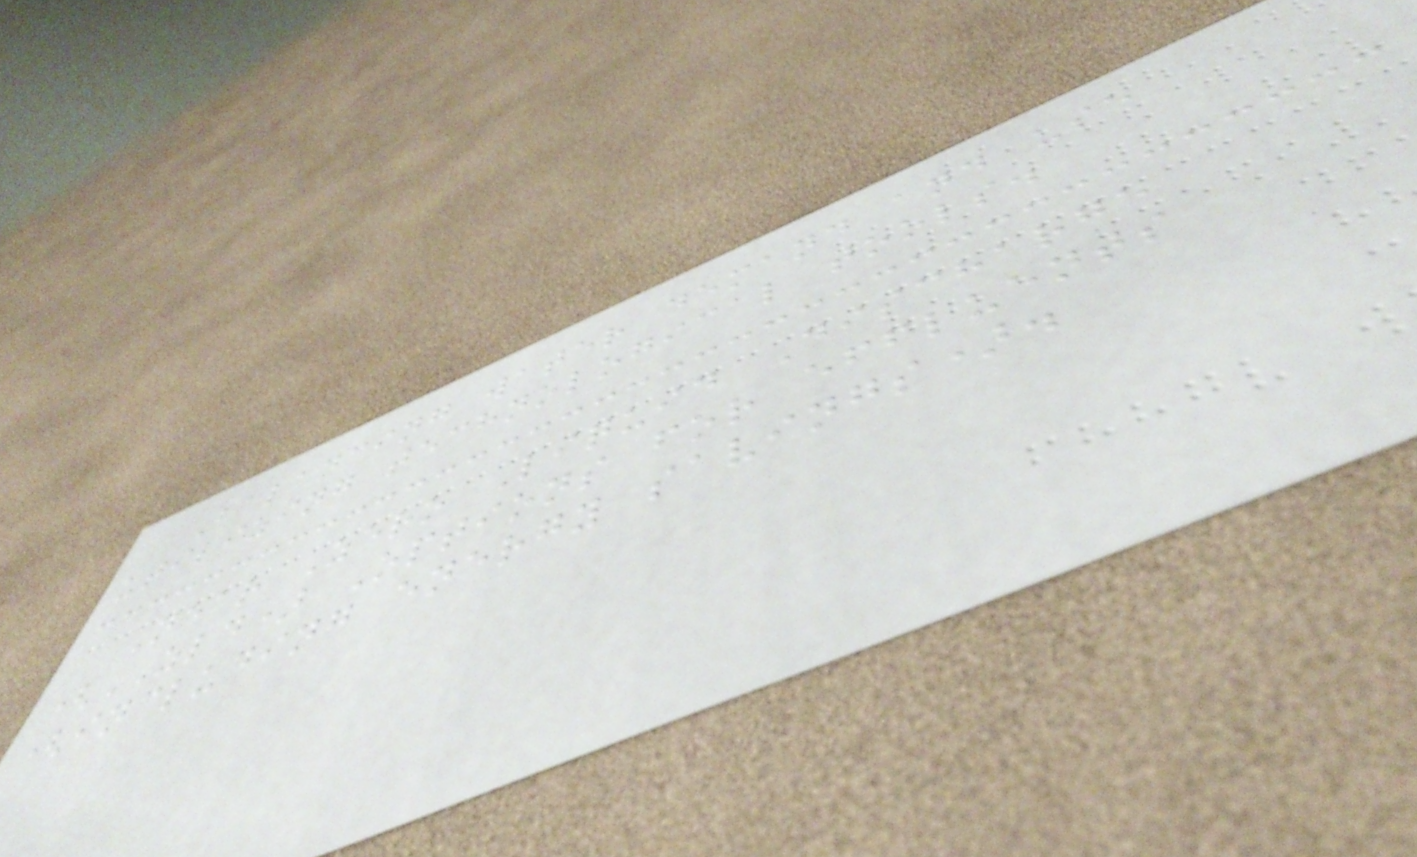Balancing water demand and use
utilizing technological tools.
Near Zero Liquid Discharge
(ZLD) Options for effluents
(including energy savings).
